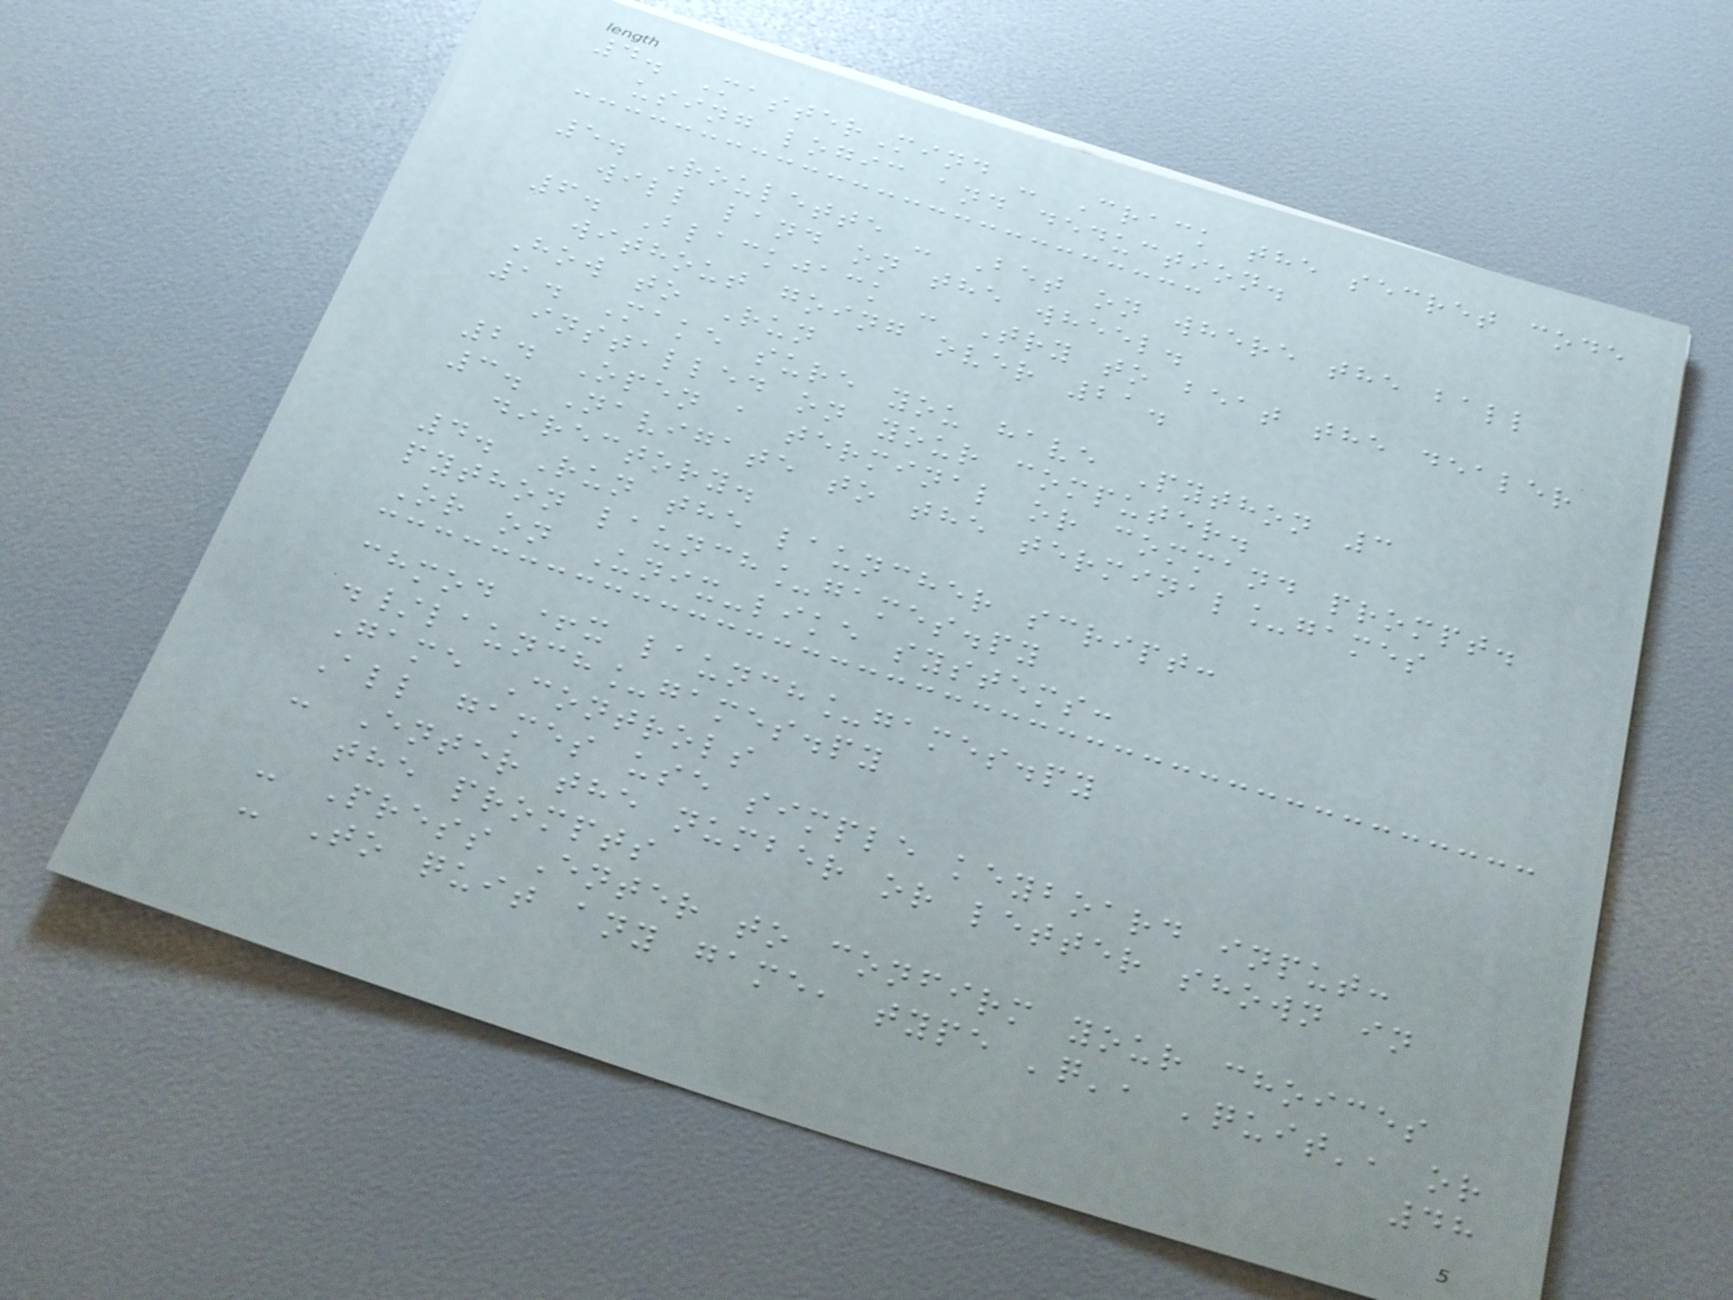4. MasterMind - Crack the secret code
using logic and deduction.
5. Roulette - Bet on where the ball
will land on the wheel.
6. Blackjack - Try to beat the dealer
without going over 21.
How to Run
1. Make sure you have Python 3
installed on your computer.
2. Open a terminal or command prompt.
3. Navigate to the terminal_games
directory.
4. Run the launcher script:
python launch_games.py
Or on Unix-like systems:
chmod +x launch_games.py
./launch_games.py
Game Controls
All games use simple keyboard input:
- Enter the number or letter shown in
the prompts
- Press Enter to confirm your choices
- To quit any game, type 'q', 'quit', or
48
